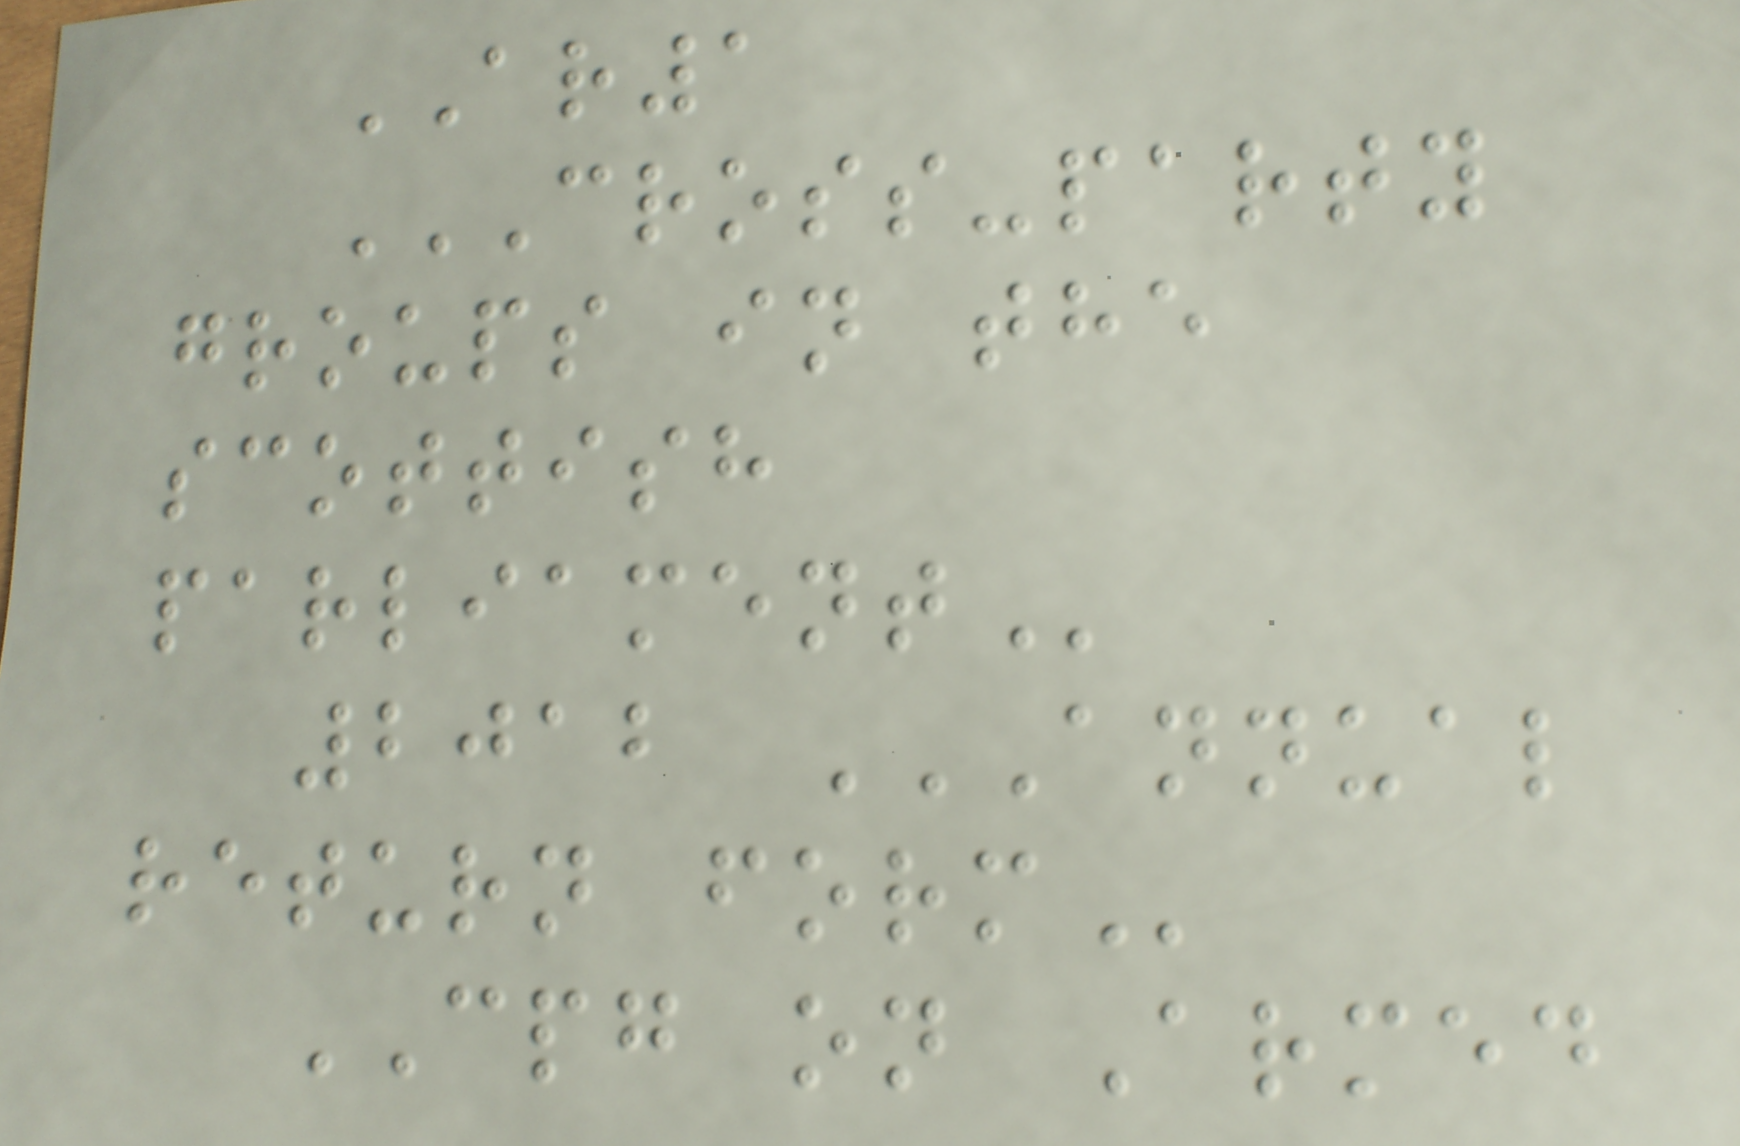AR1
CROSS-PARTY
GROUPS IN THE
SCOTTISH
PARLIAMENT
2012 ANNUAL
RETURN FORM
CPG on Armed
